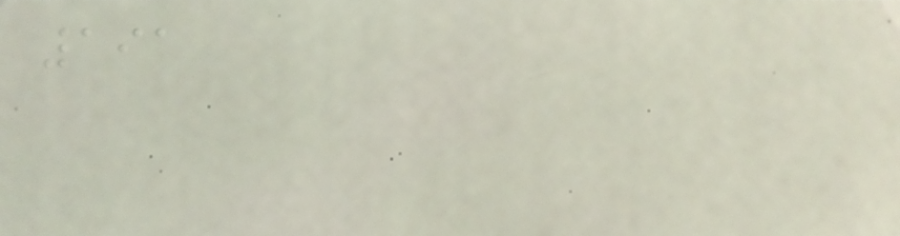191
